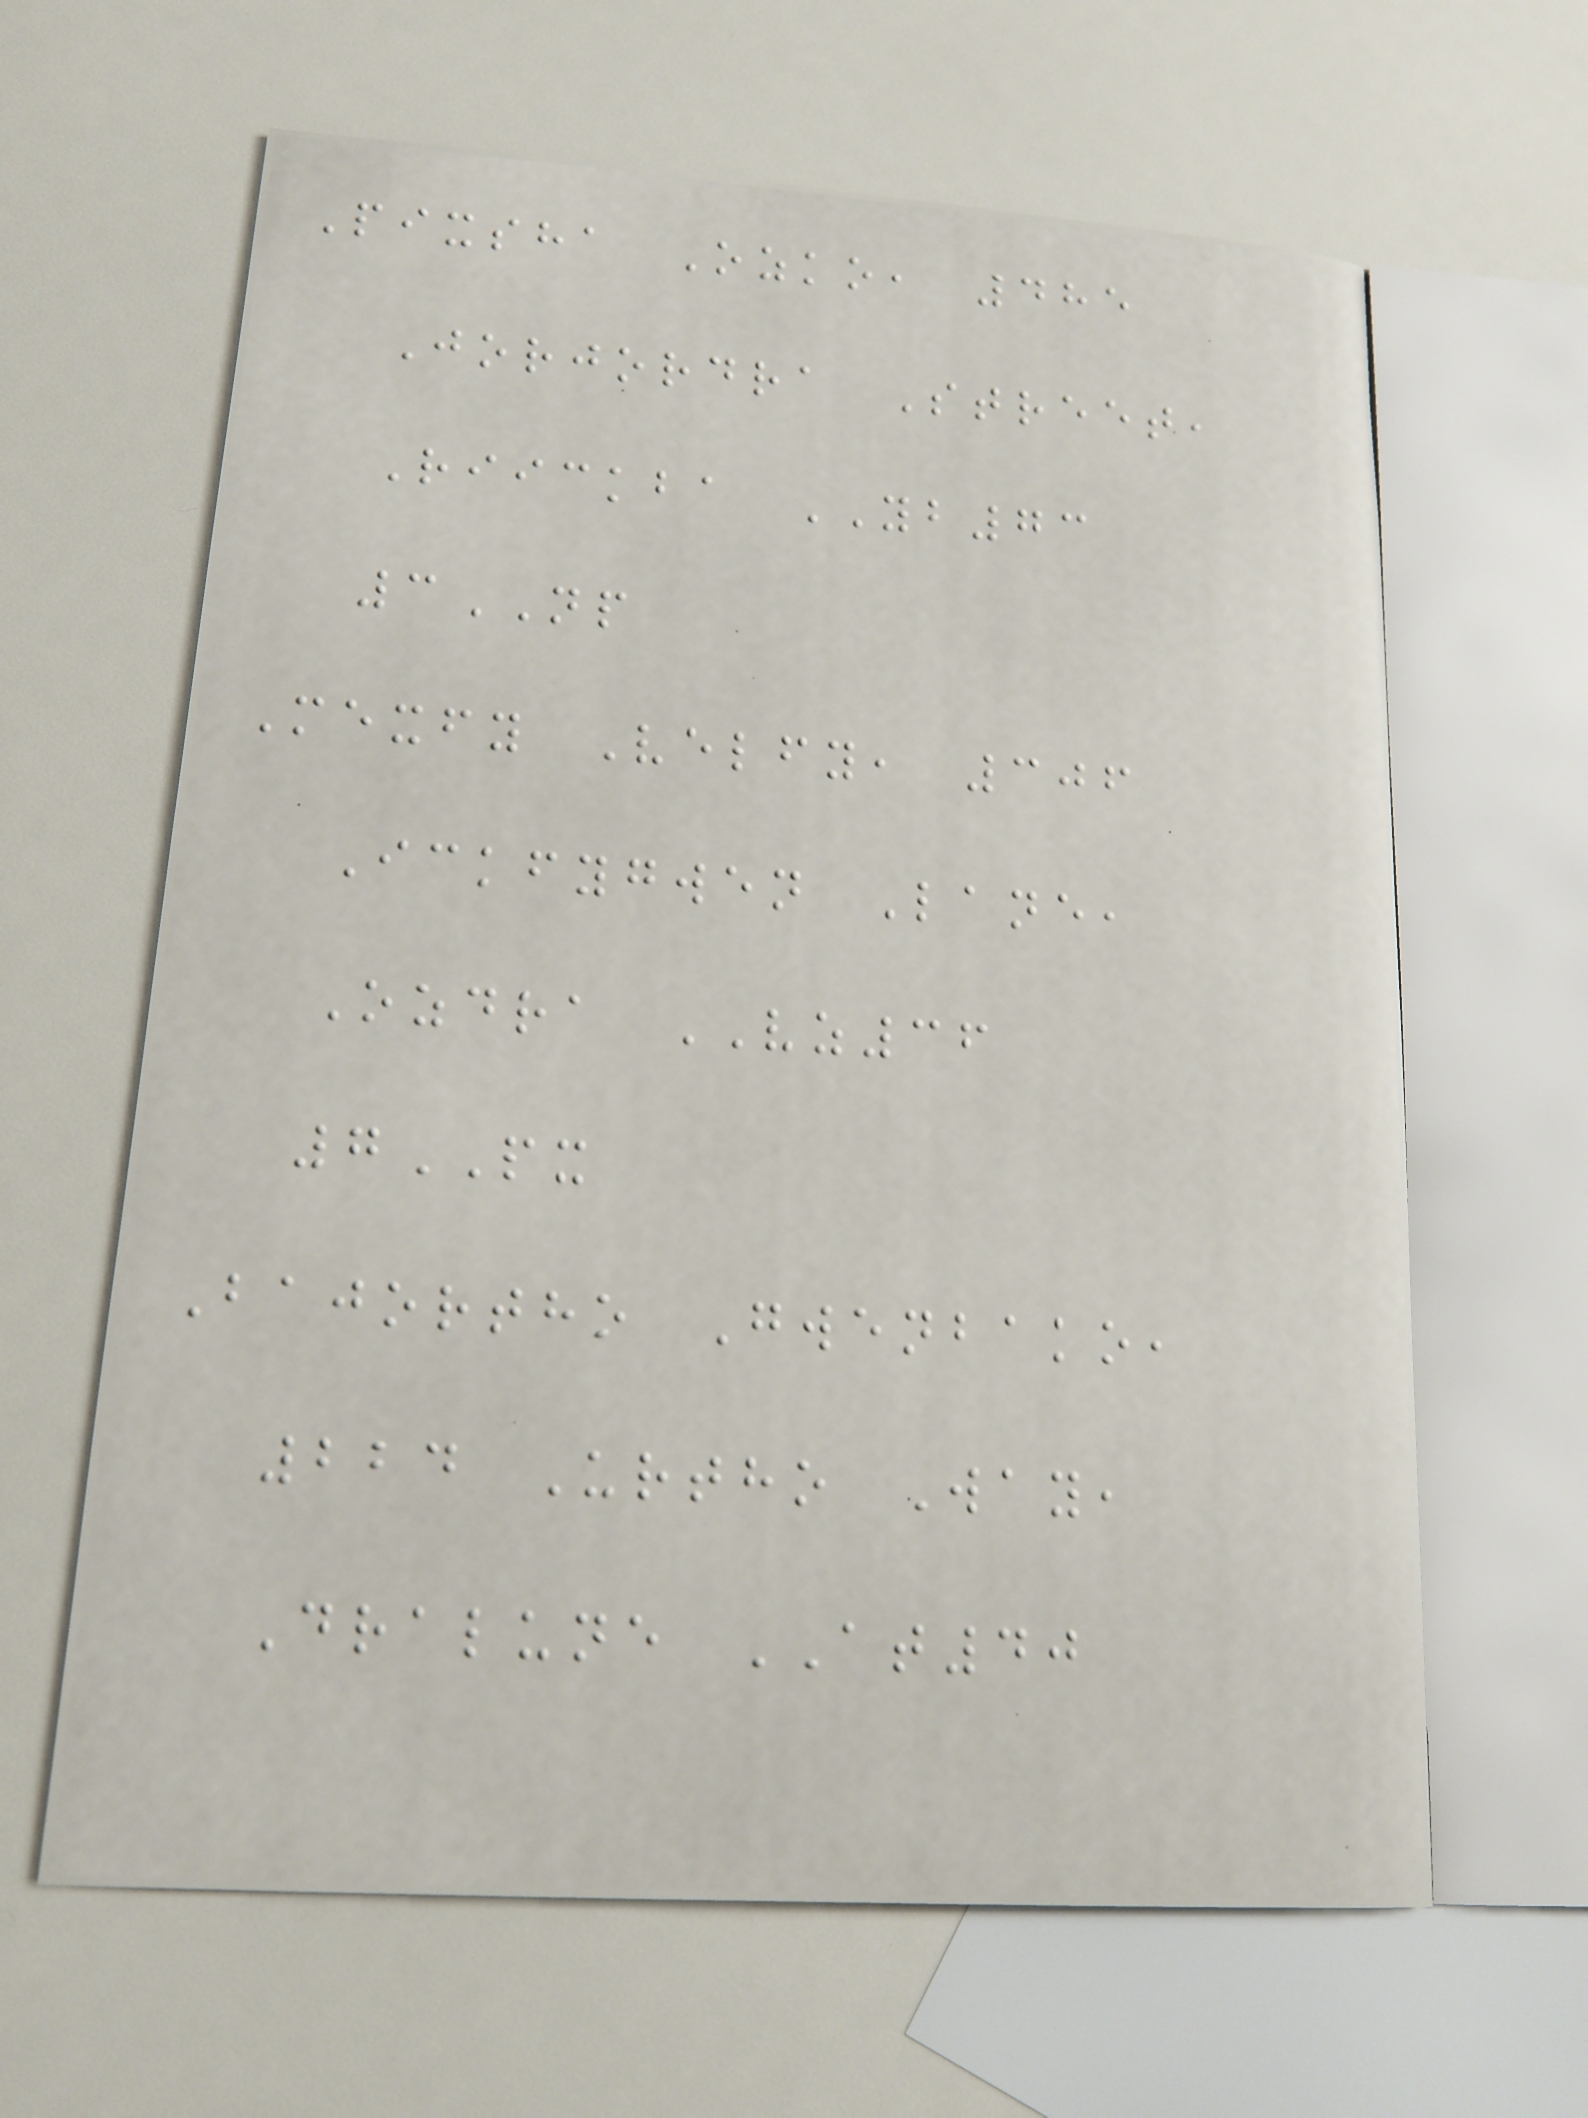Pixsha Ozko, 485
Jorjordra Street,
Riickba YB73
3NP
Mexfy Velfy, 306
Ickfygwen Lane,
Ozdra VZ36
7PX
Bajortho Gwenbako,
224 Urtho Way,
Dralune AT40
